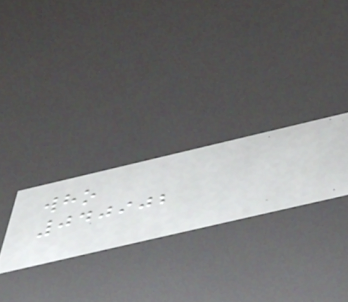who
040902
